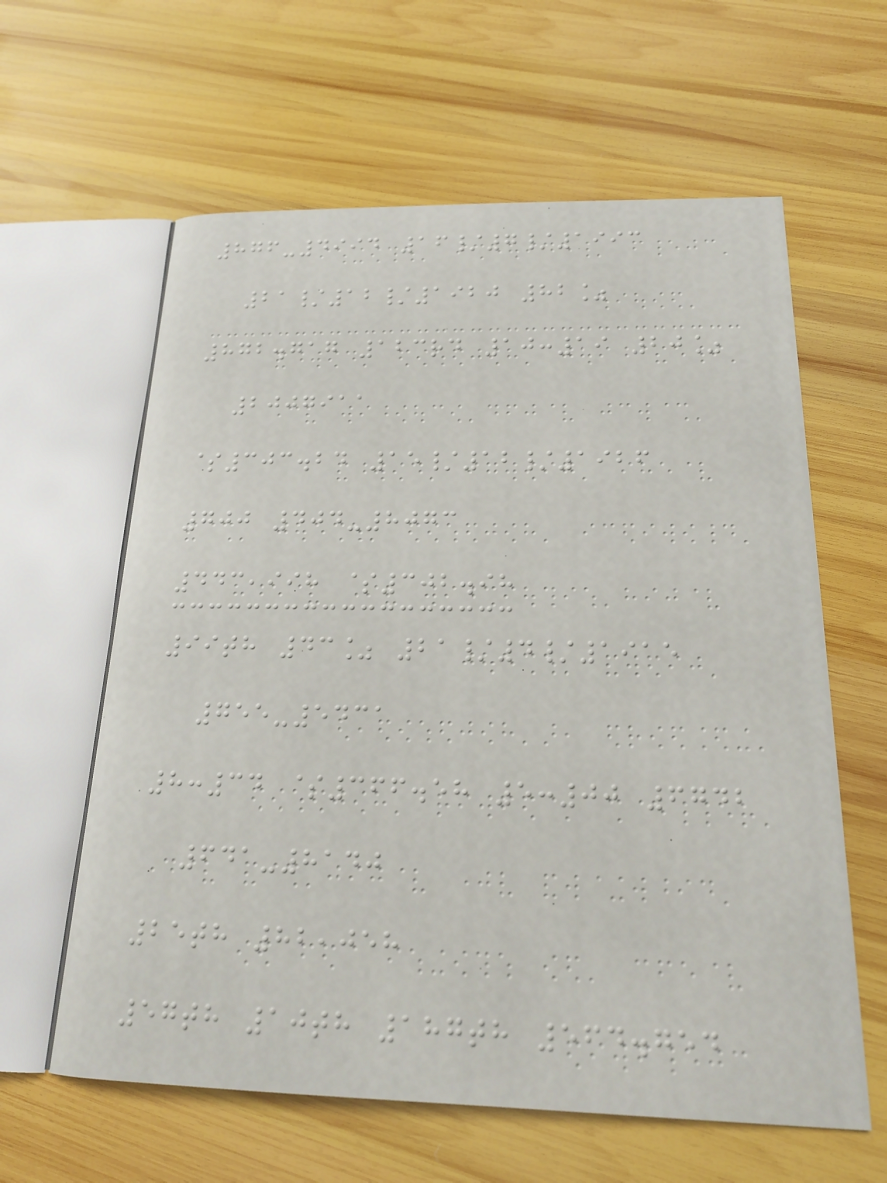876-4994 16/7/1993
21/12/1920 82%
872.717 123rd 10:19 20%
2007911
$303.24 15/12/1926
700 404-8073
443,998 $302.98
99th 43% 21/4/1915
755-5431
8:34 $366.58 5:00 6742
641-8140
25th 82,058
57th 10th 187th 564.754
